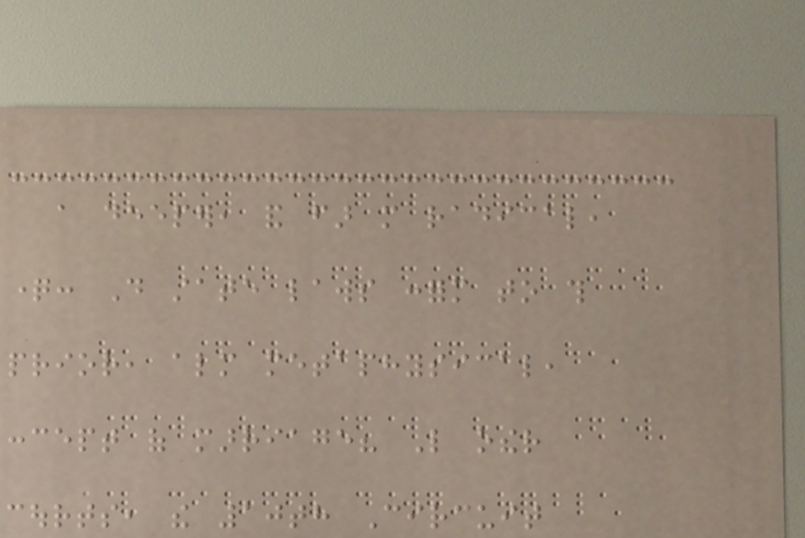a deeper, and far more radical,
question: Do state laws conform to this
prior, almost metaphysical,
concept of marriage? Like other
courts, the 10th Circuit
